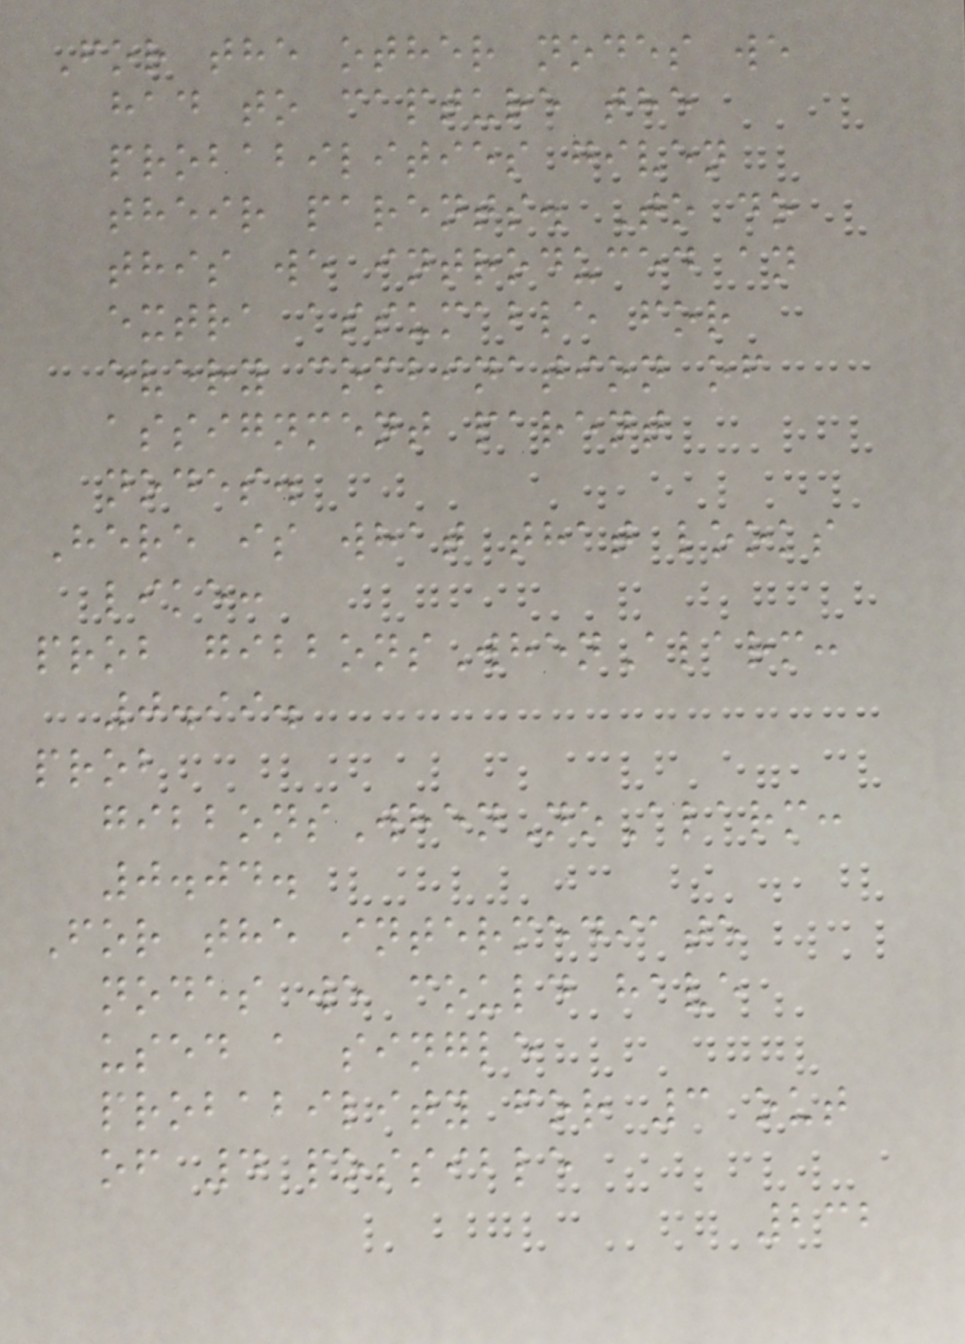For the other nodes we
had to capture the
probabilities given
their parents. To do
this we introduced an
extra assumable for
every combination of
assignment parent
nodes.
Here is what that looks
like:
prob gibbonsWhenAlarm:
0.99.
prob
gibbonsWhenNoAlarm:
0.04.
For the intermediate
nodes we could have
used a single
probability for 3 out
of 4 possible
232
